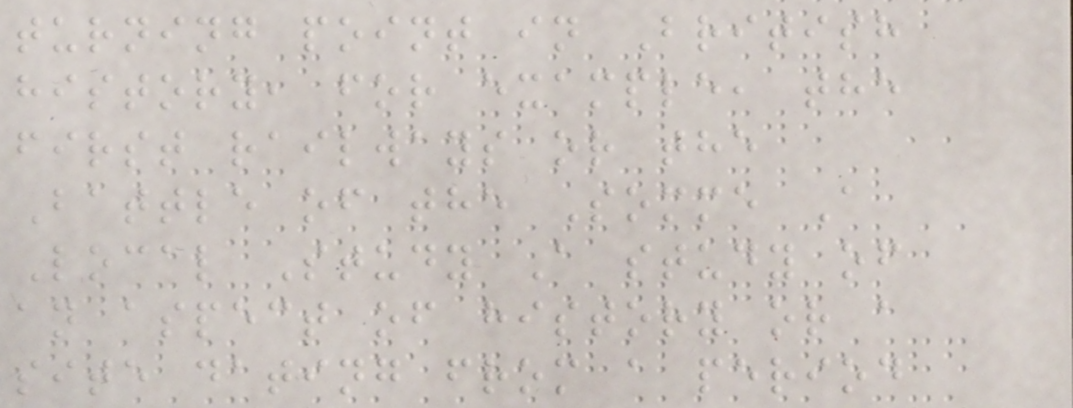turning point in British
history, for example, the
first railways or the
Battle of the Somme A
Local Study A study of
an aspect of history or a
site dating from a period
